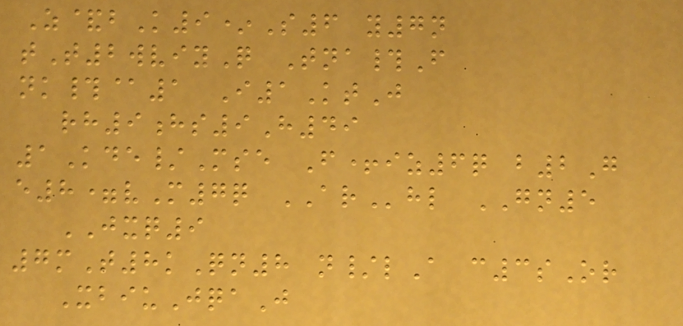Z&bK9*S6 y7n
tT2wviyQ Tna#F
nk#@1 I1KtJ
rh9hs9H49
1Kde/Mse F+iz6q b2G
e8=vM7q ARhl GN5
JXQ9
7mT8kQn8 n/lA c3sOr
XbiuJqaJ
